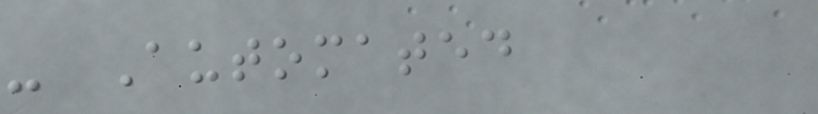- Automated
